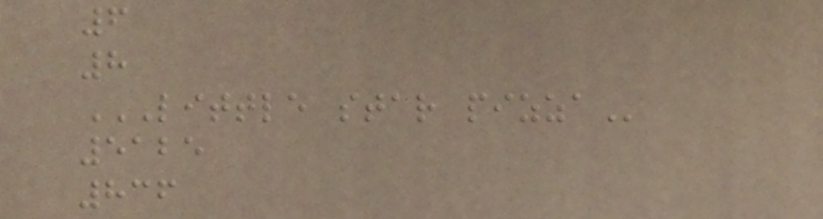6
8
LITTLE STAR PIZZA
5125
836
